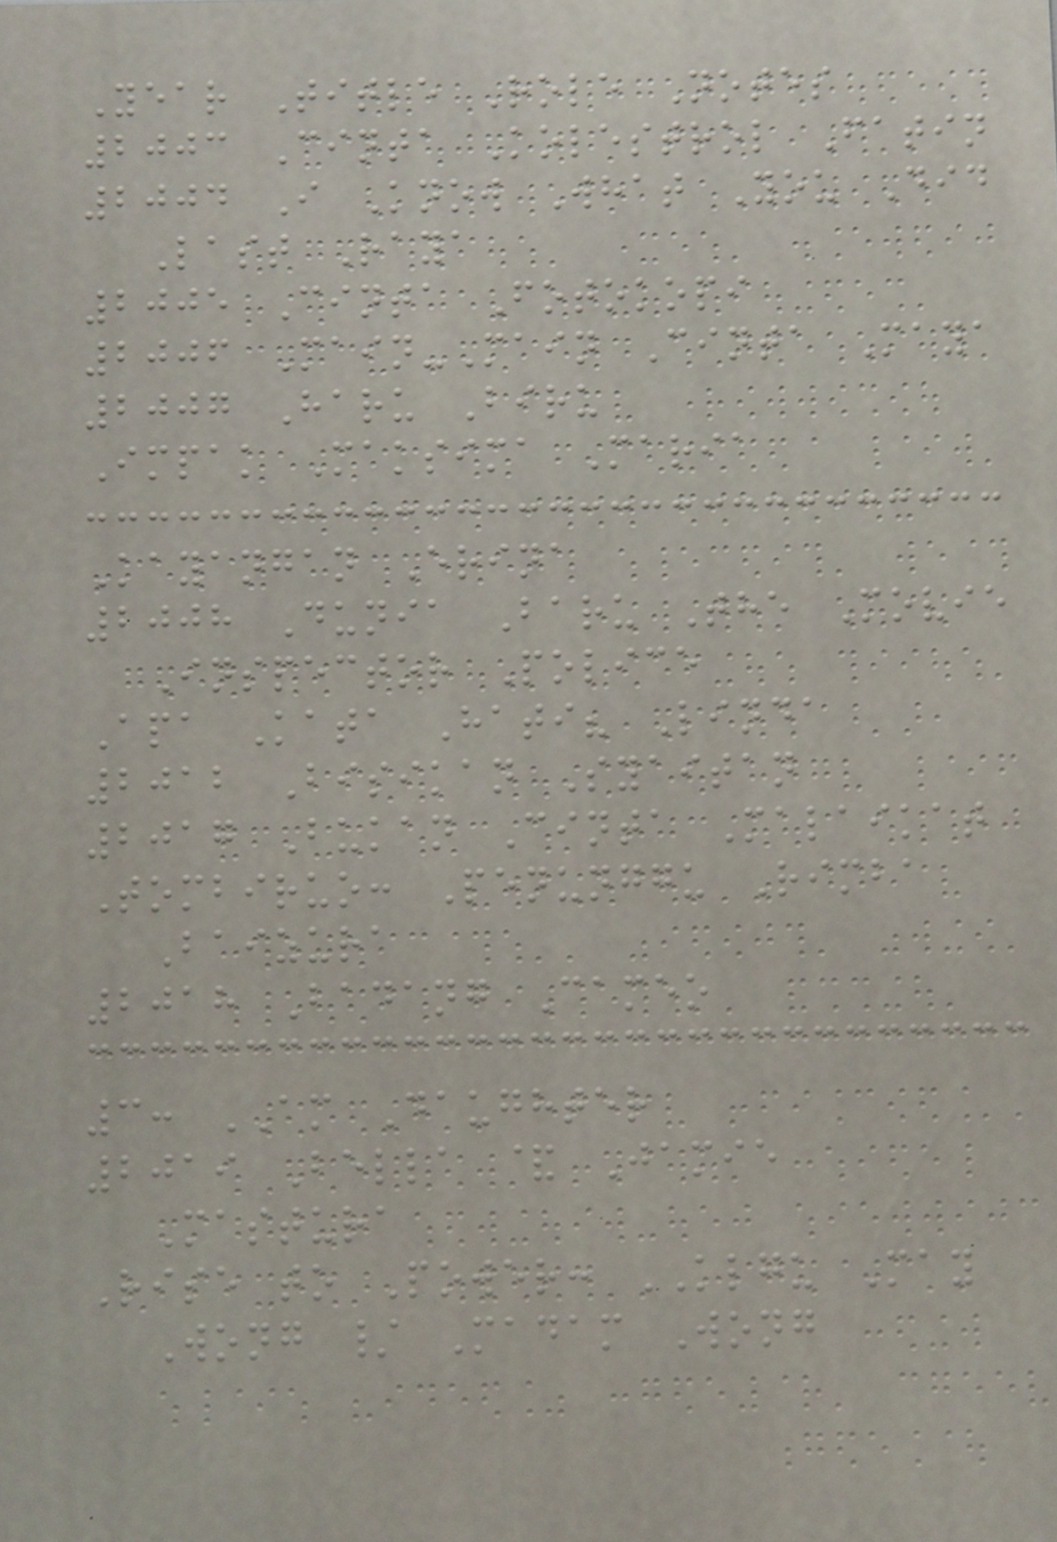Year Title Role Notes
2003 Cinta Kolestrol Fatin
2004 I Know What You Did
Last Raya
2005 Cinta Fotokopi
2006 Main-Main Cinta Maya
2007 Haru Biru
Impak Maksima Maria
Kayangan Erina
2008 Dunia Baru The Movie
Inspector Police
Apa Kata Hati? Linda
2012 Bisikan Syaitan
2017 Bukan Cinta Malaikat
Tombiruo: Penunggu Rimba
Baizura
2018 Badang Cameo
3: AM Daughter
2019 Bella & Jamie
Mastura
Rise to Power: KLGU May
Wong / Madam Wong
